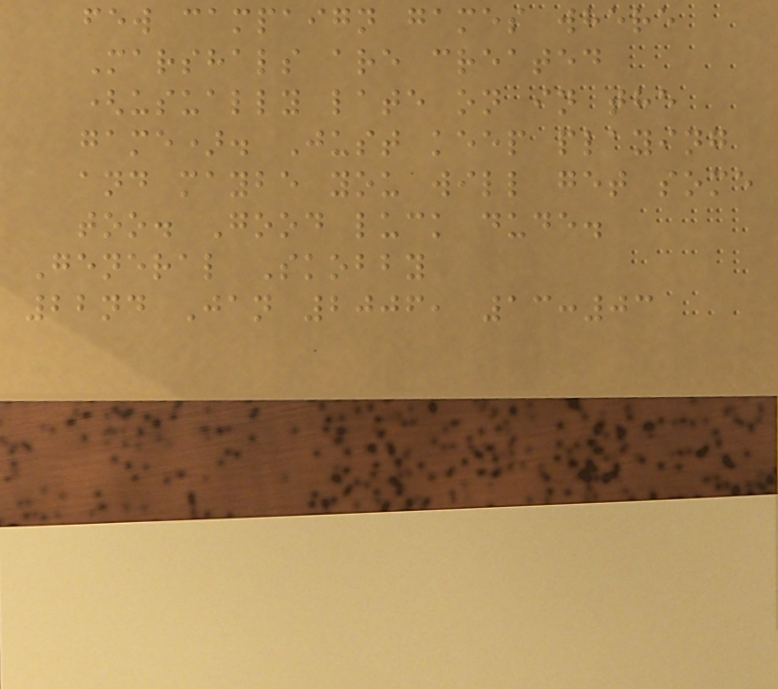few campaign games where
Marshals are created
(usually late on in the
game). Just keep playing
and maybe you will get some
too. Good luck dude.
General Skobby
22nd Jan 2006, 13:03
